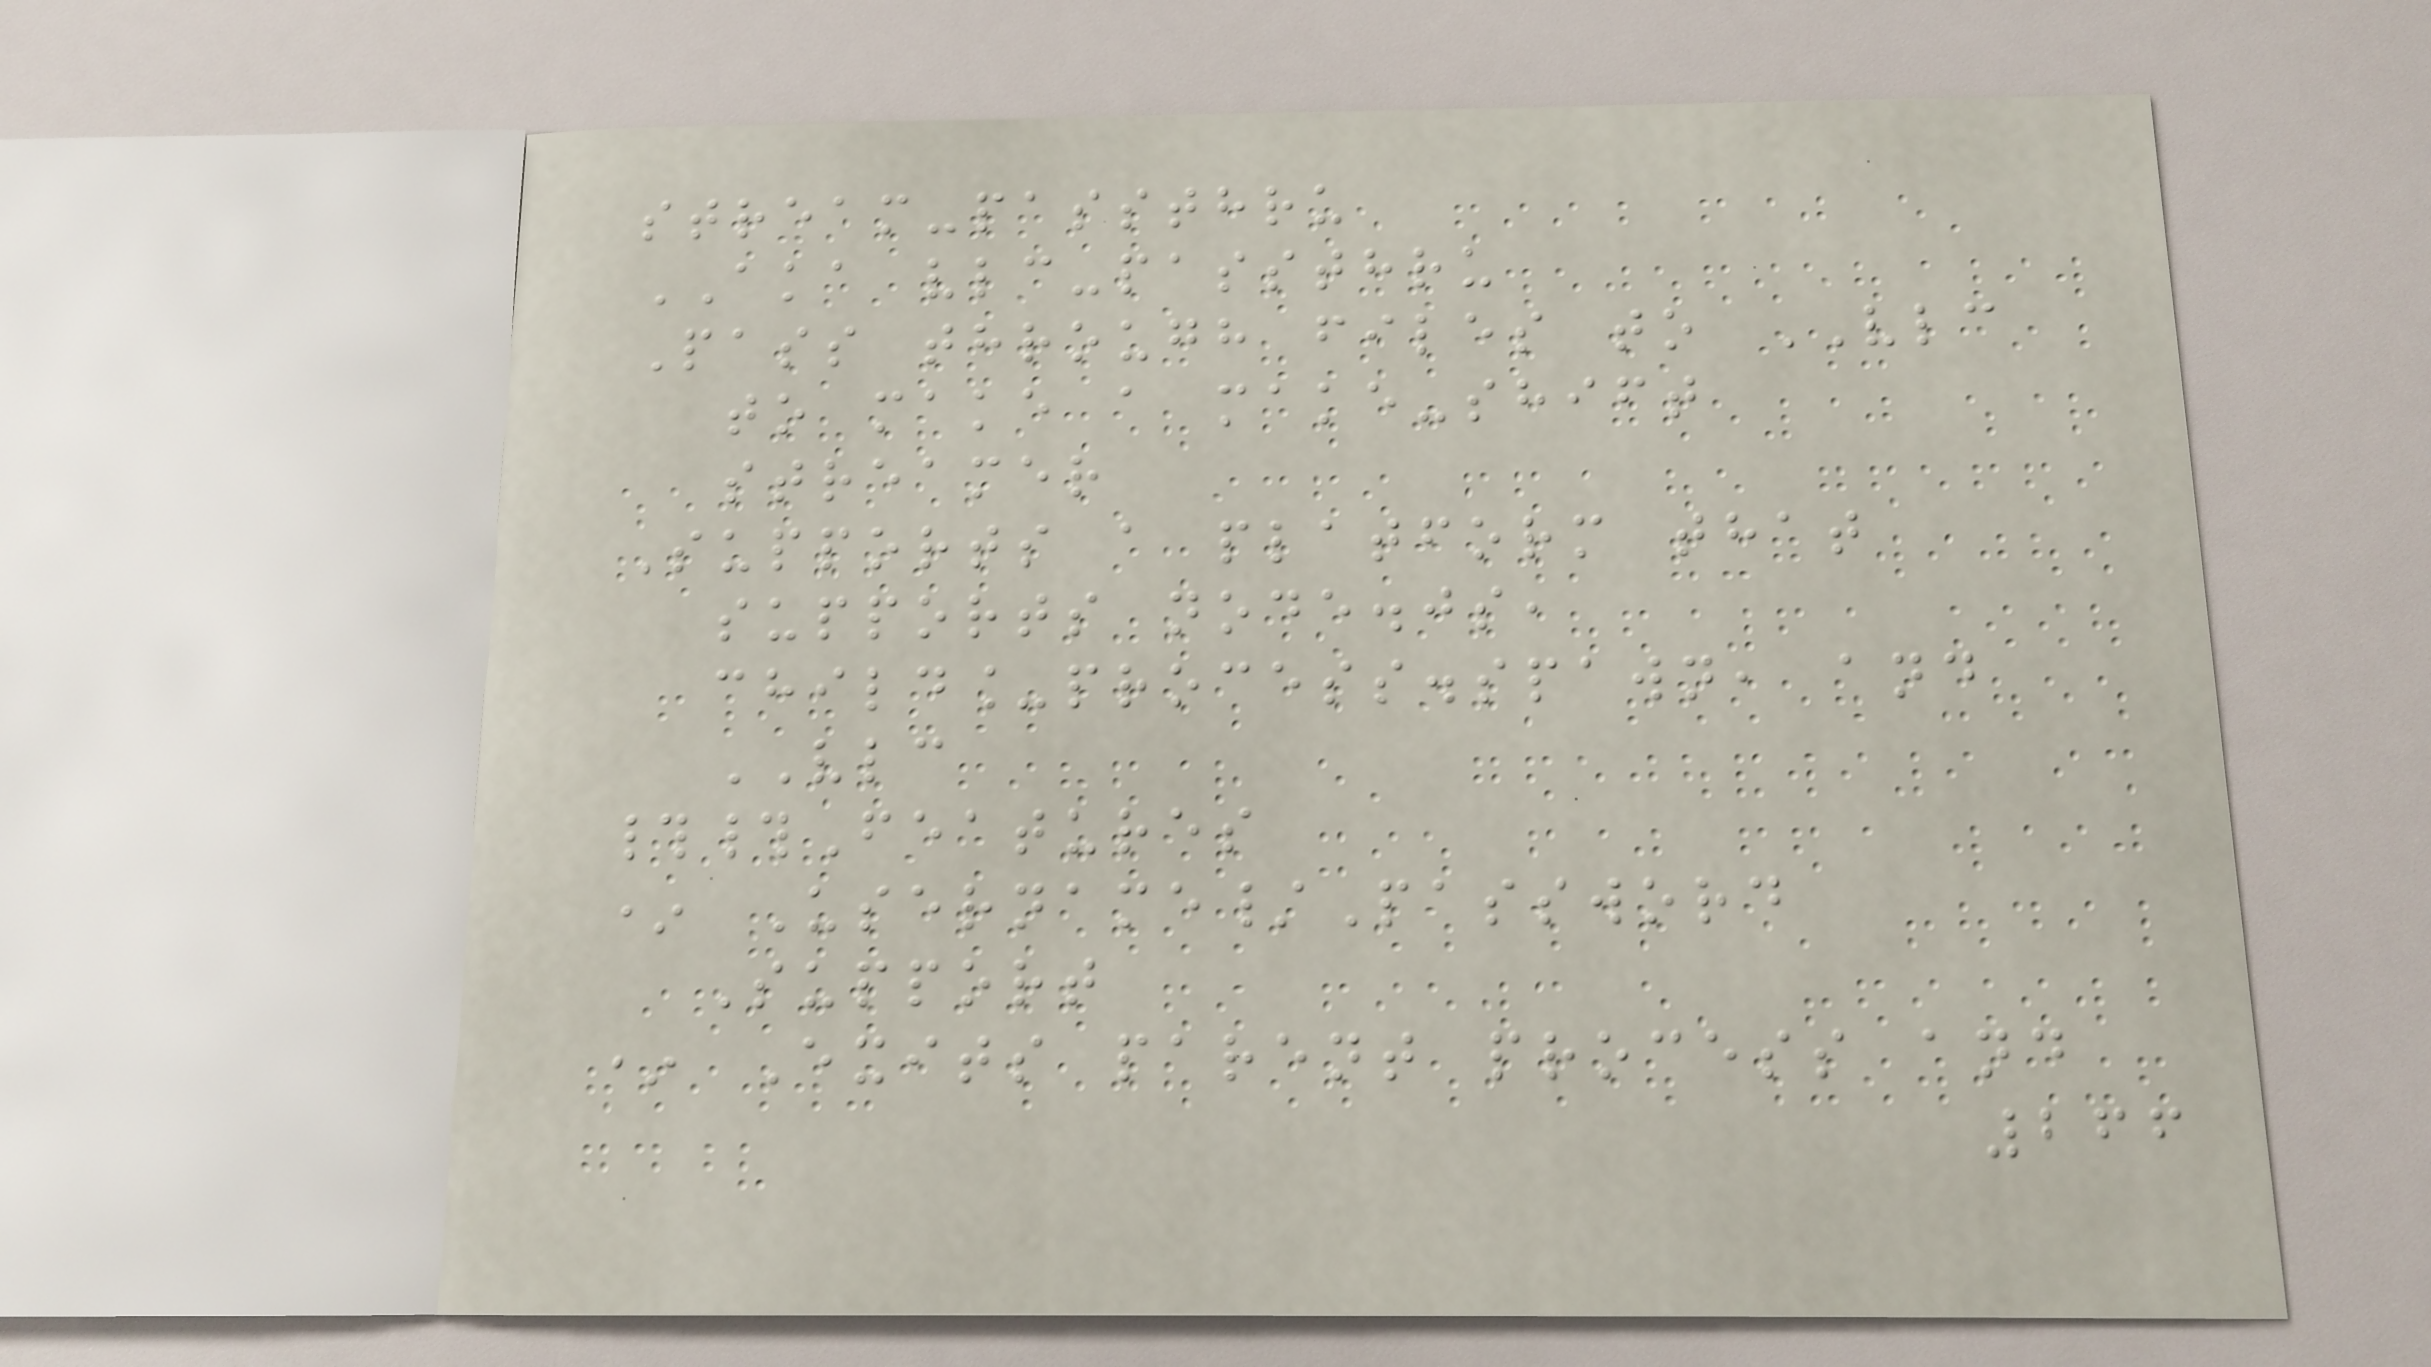stream-passthru
AKA vlc-passthru
Pass through files to VLC
to make a make-shift
streamer
Supports a platform that
supports node.js,
child_process.spawn, and
VLC
##Features
* Username/Password
Support
* Exits parent process and
266
